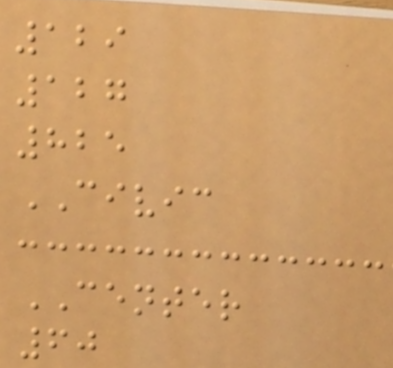129
127
825
CIVIC
CENTER
60
